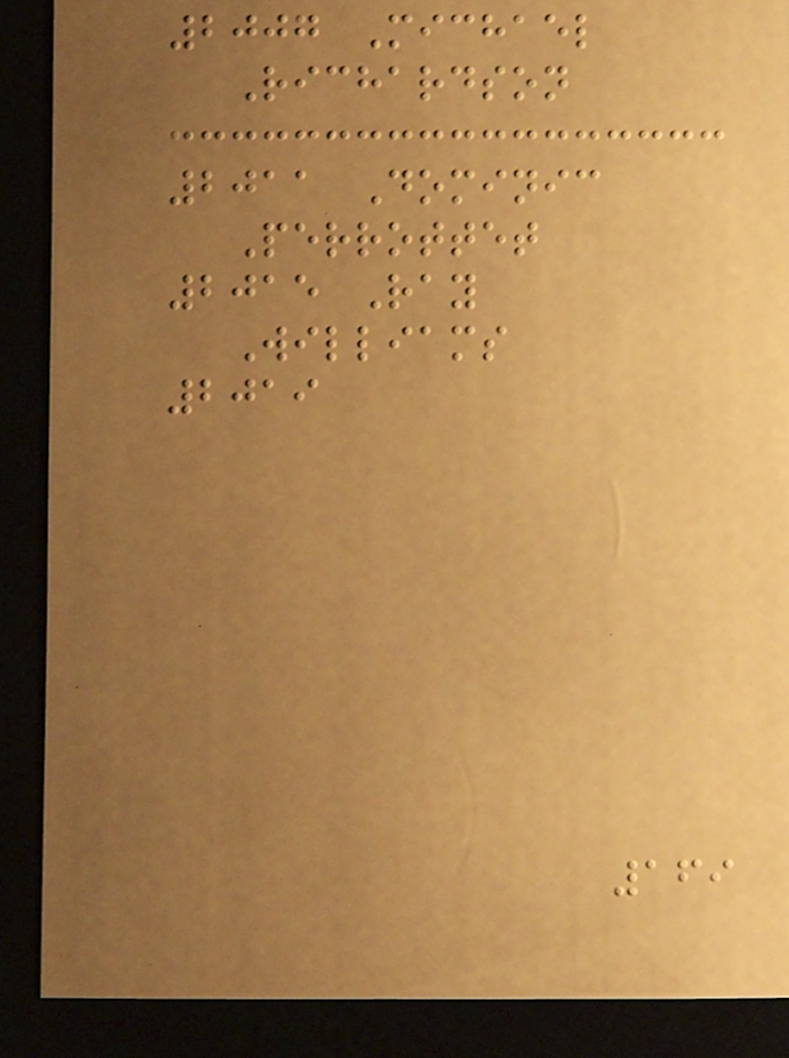2007 Michael
Richardson
2011 Dominic
Perrottet
2015 Ray
Williams
2019
169
